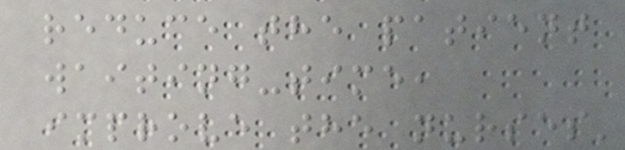reduce the patient
waiting-time,
improve the nurses'
